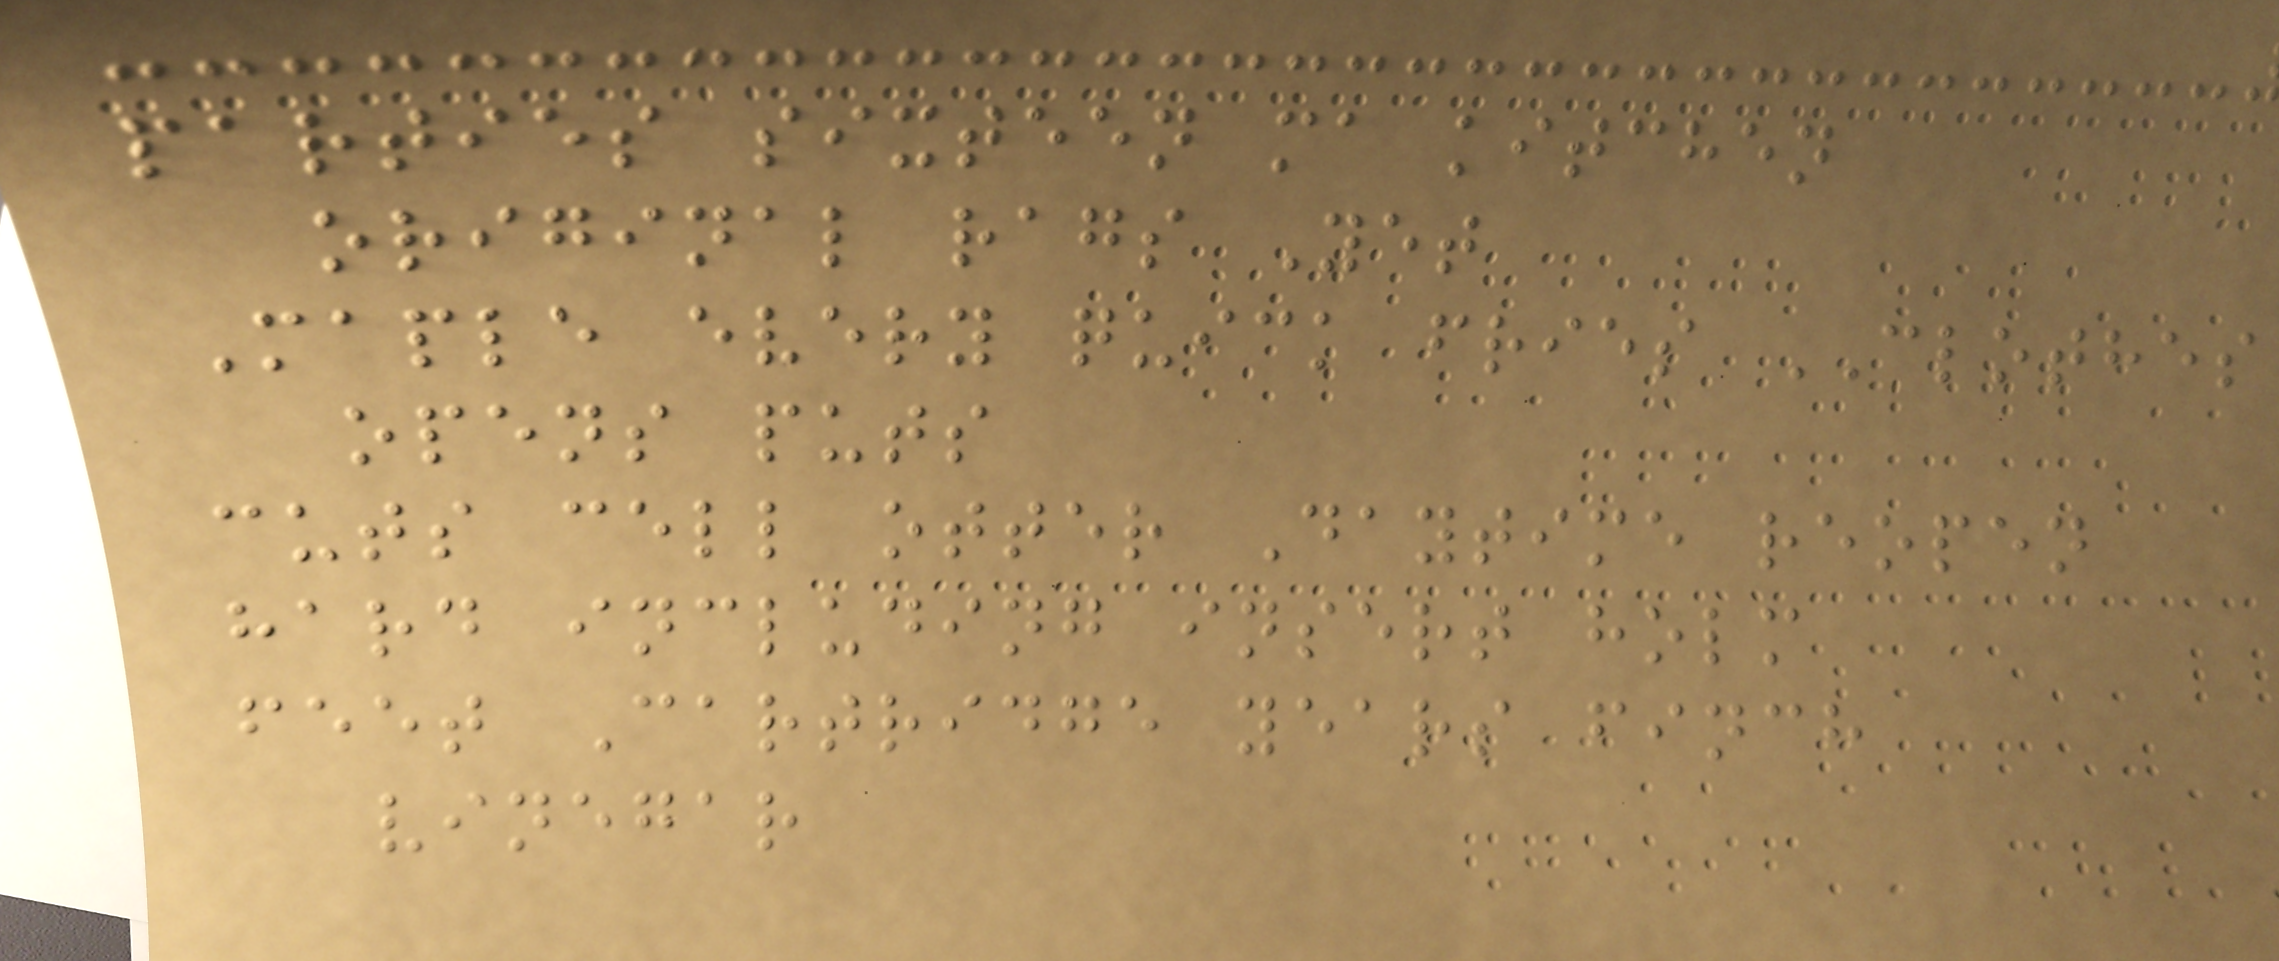parties sixteen ma kitchen
original rags Yet
Maple every quick fries CLOTHES
opens puts
cuts cell otter Daytime reopen
hard including insert holm
feet Cartridge years finch
vinegar
